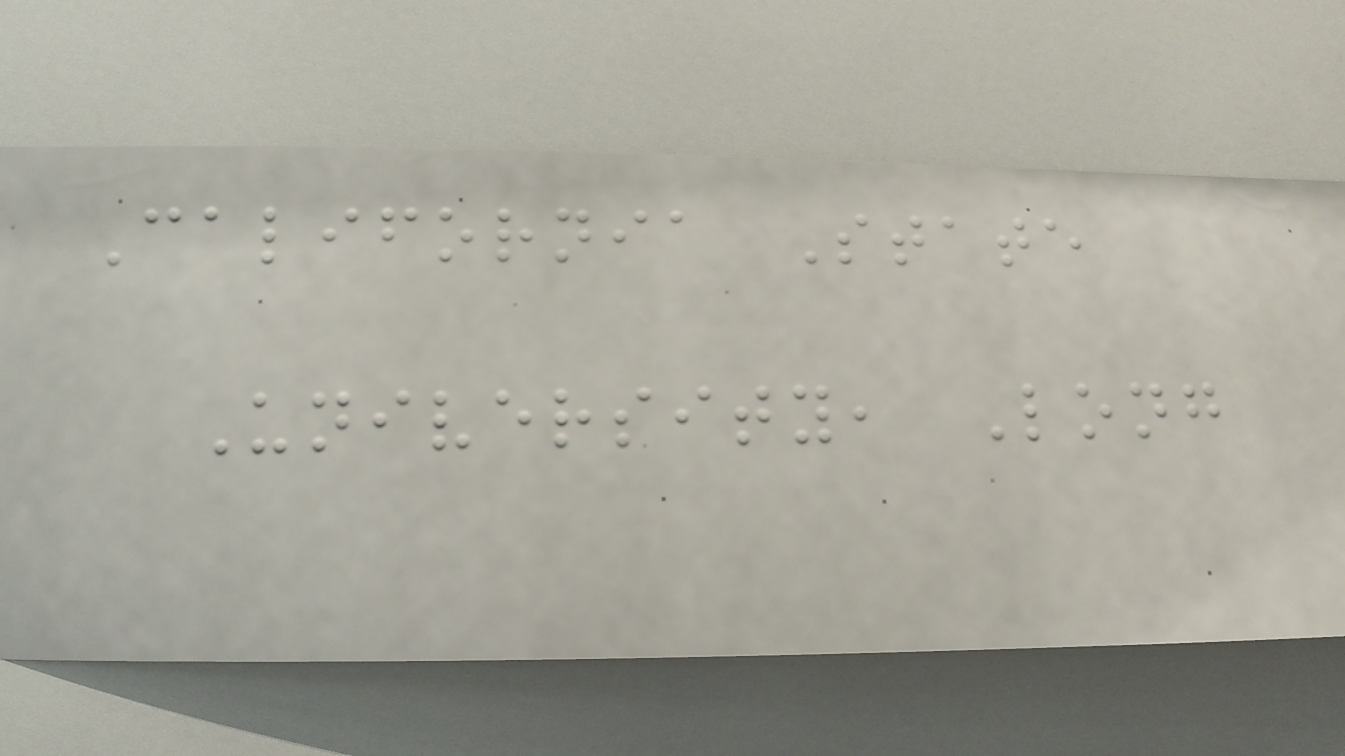California State
University, Long
